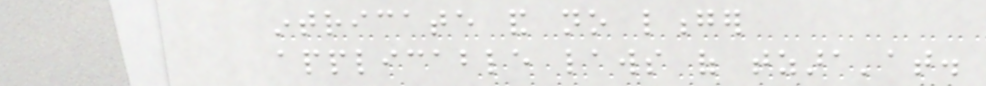intricate and no longer
applicable laws of tzara'at.
